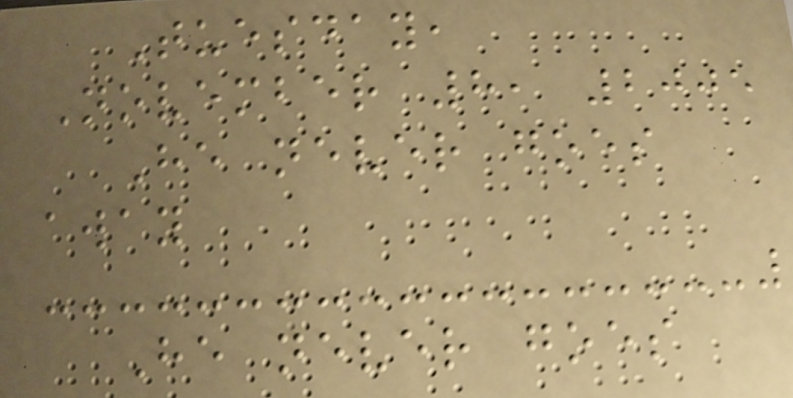Tuesday,
November 8, 2005
He never goes
away
He never goes
